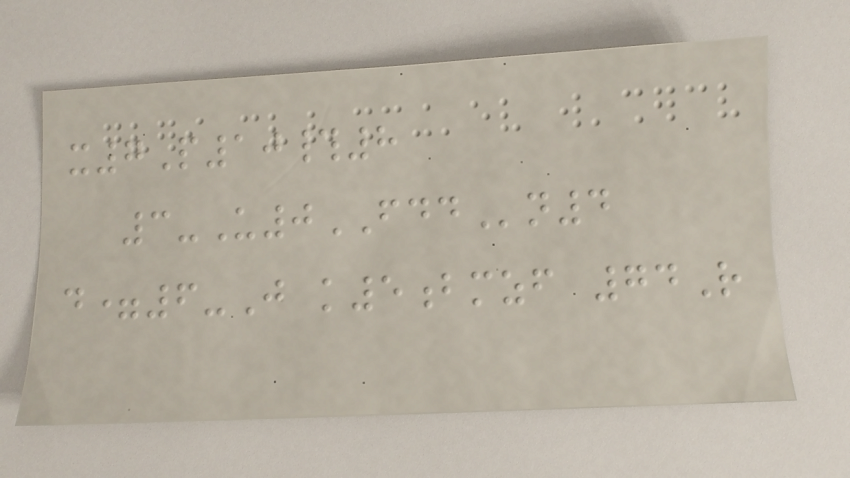x7P10#8
3-U0FDDn4
d=6-J k5bmzf 74R
